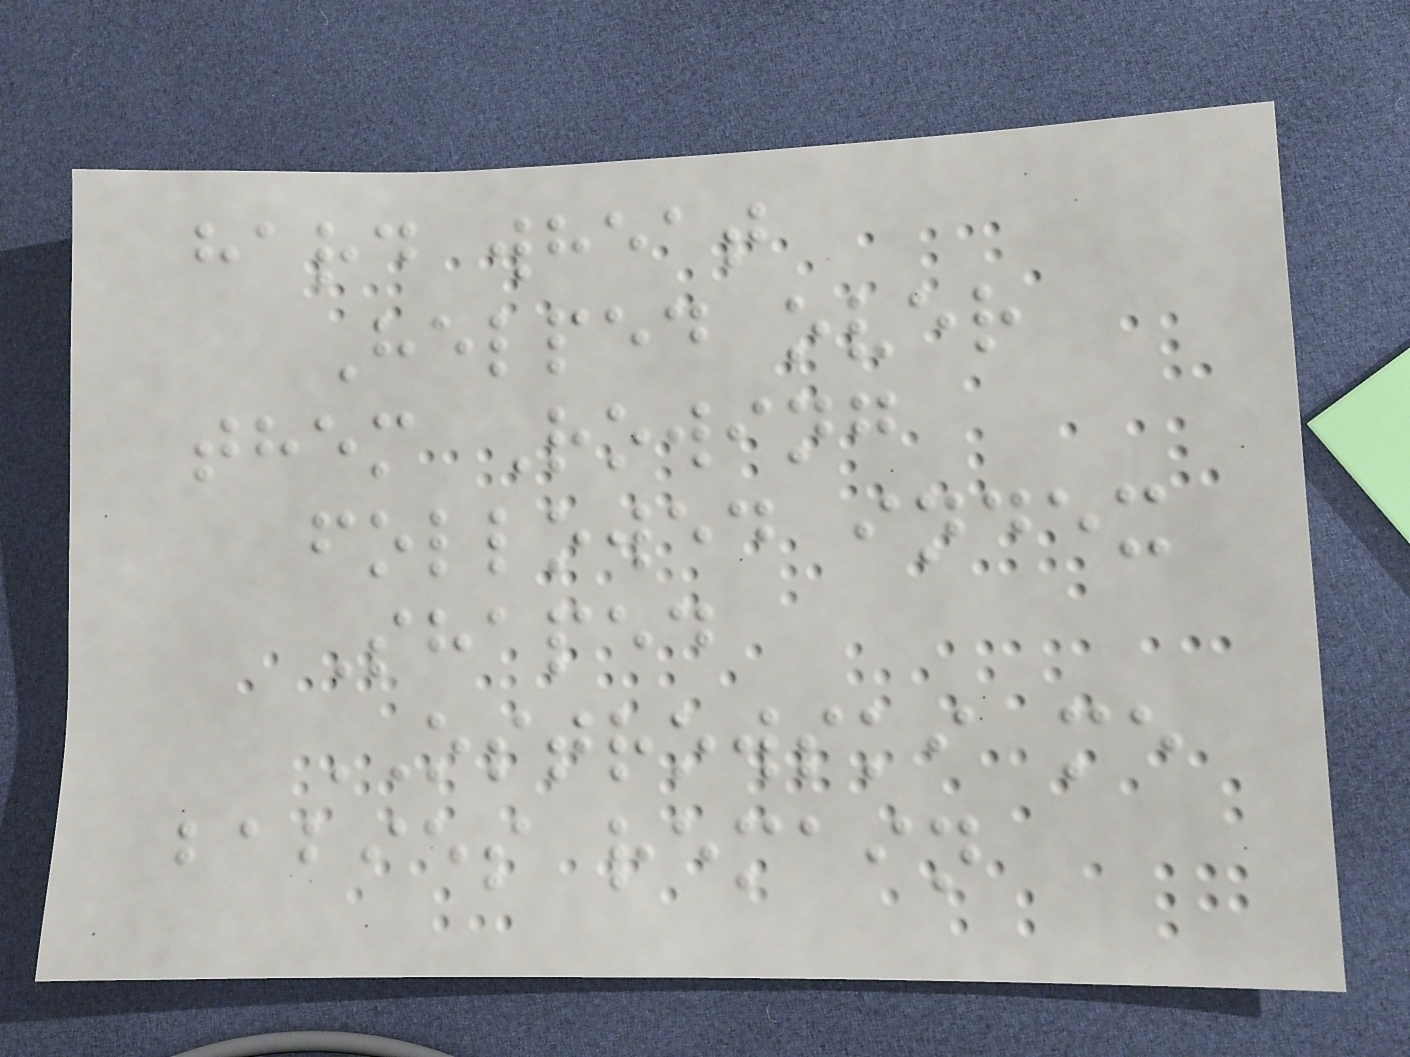hard wheat
Helped over
them Rowing
followed index
Shaped
OSTROWSKI me
babies remain
